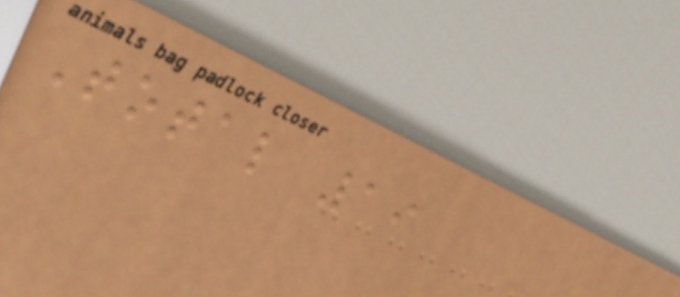Total 19
